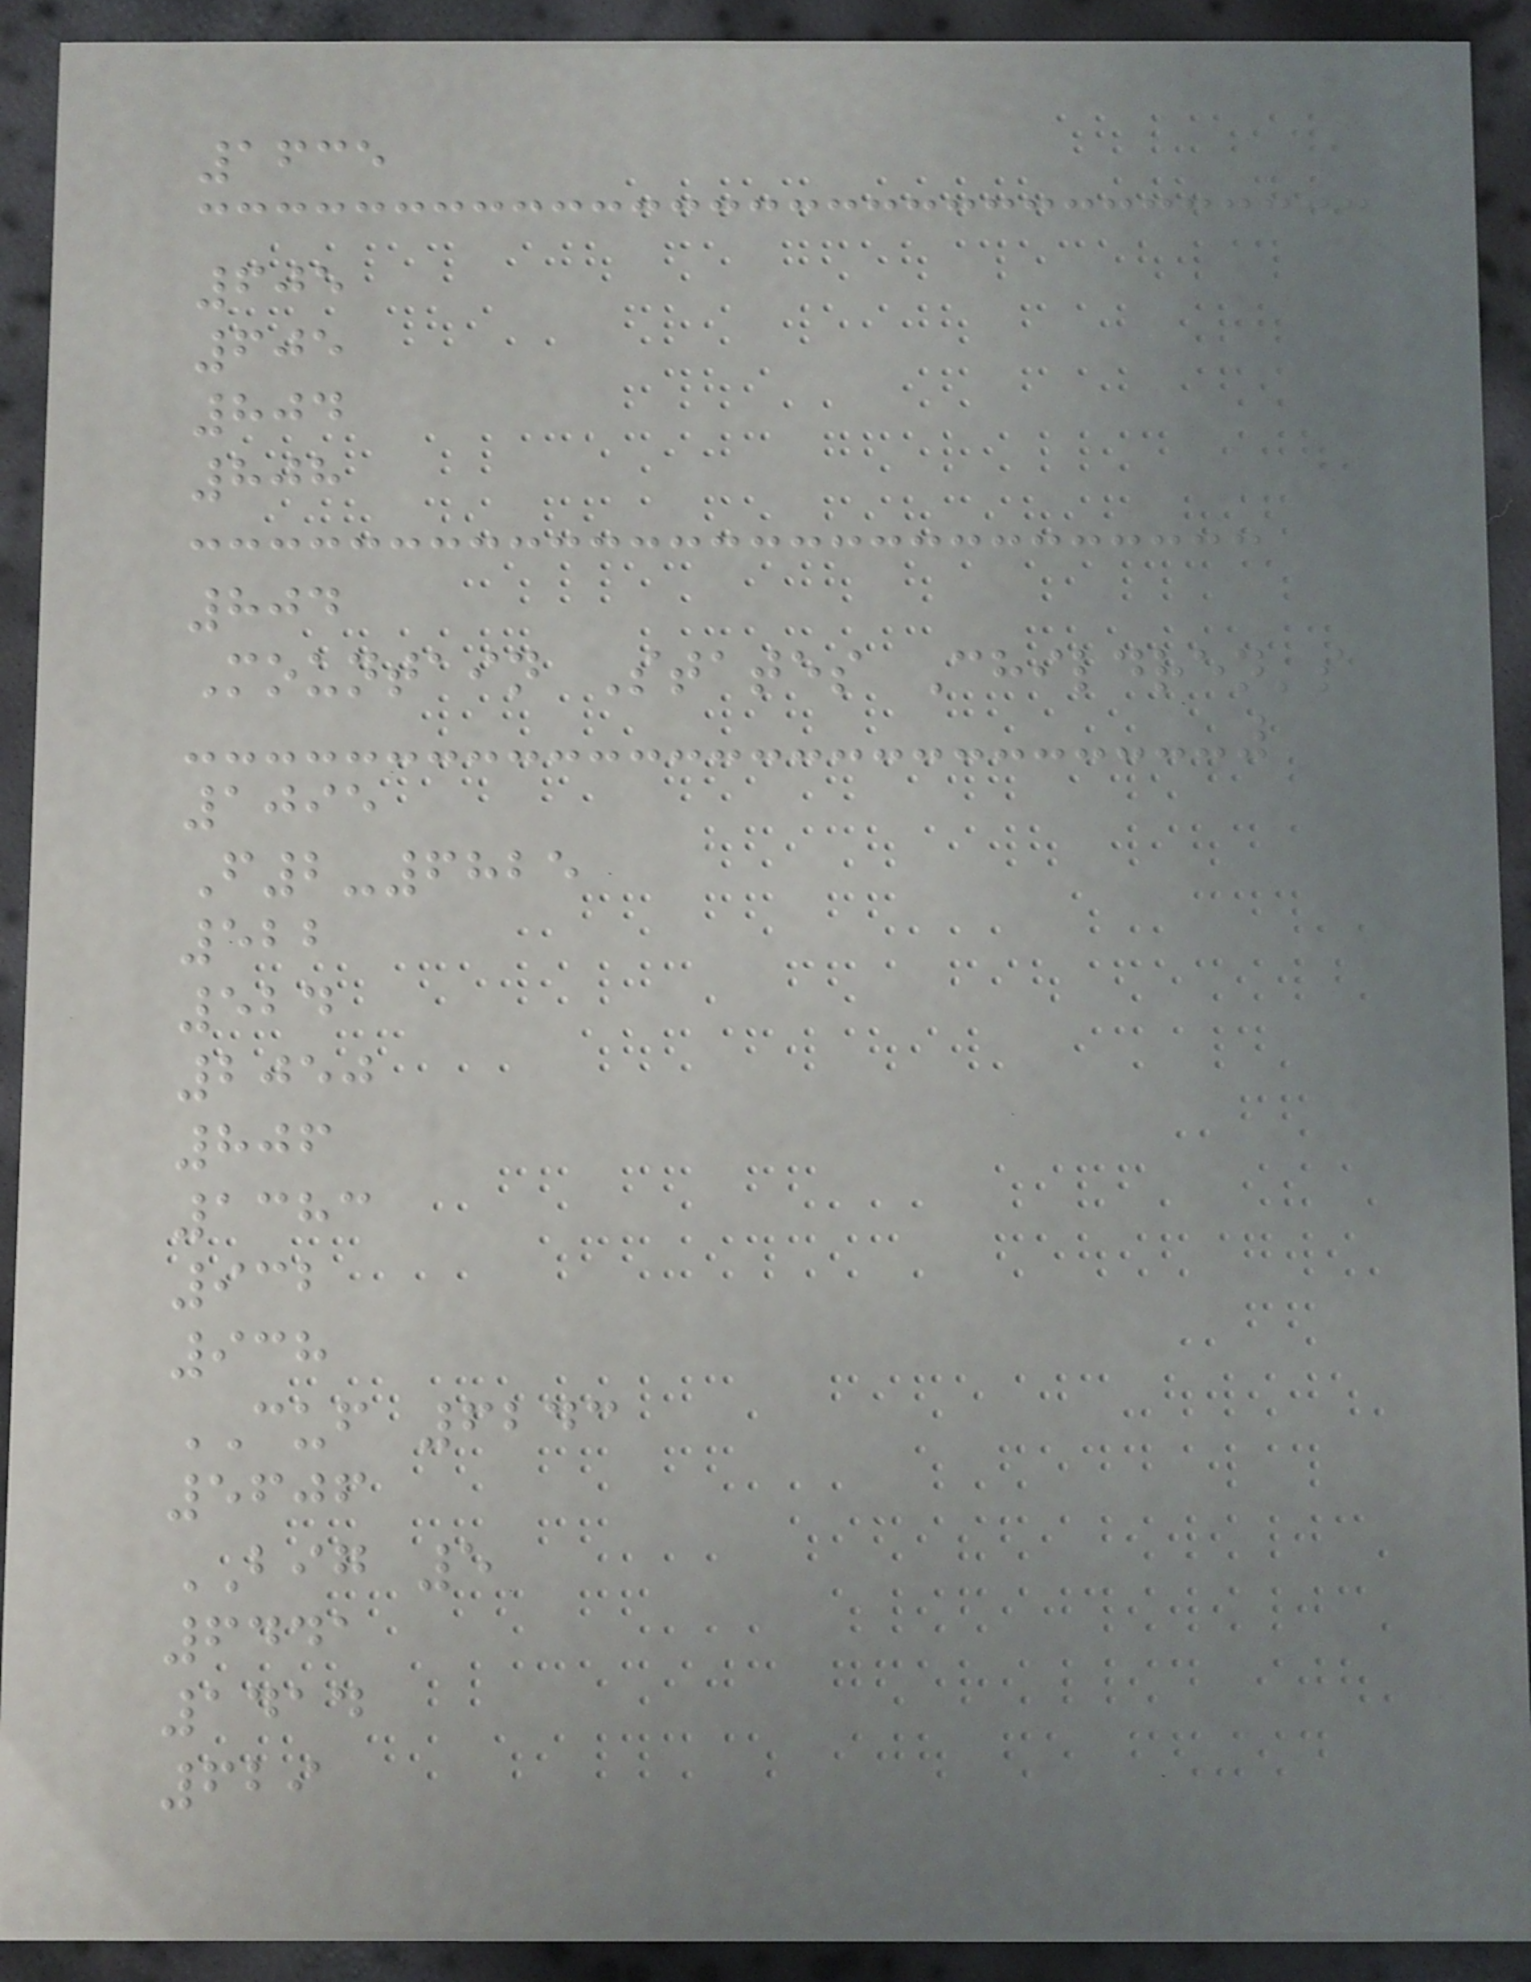1635
605
605
804
808
804
Mountain States Children's
1095
F2-6825
522
524
2050
806
1383
932
938
CUF 6243
5606
BIG 5
6441
1414
629
